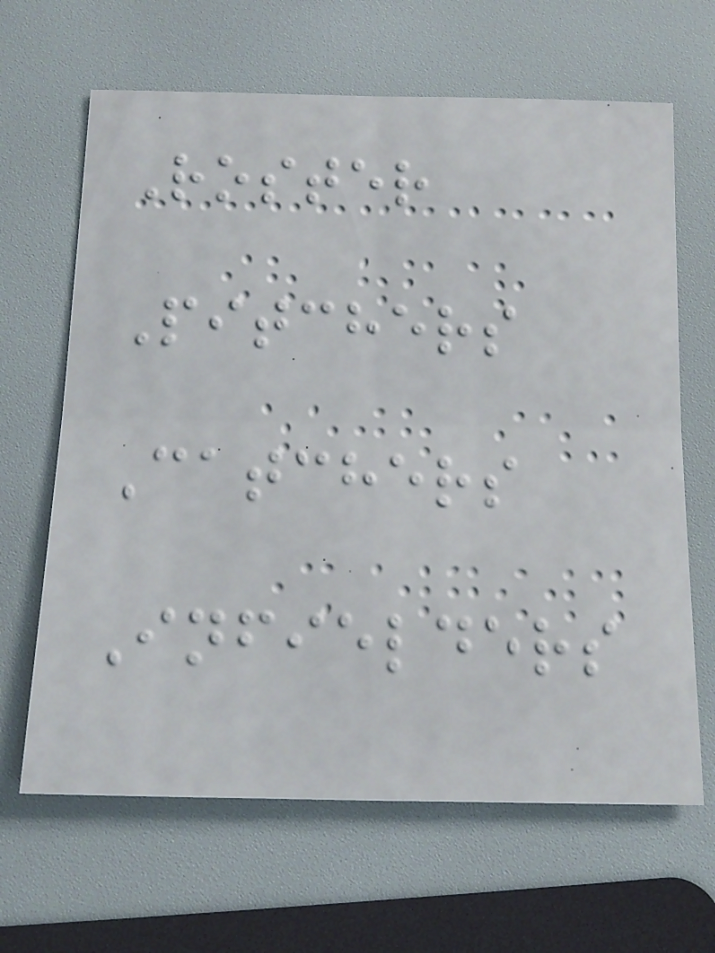Roster
Pitchers
Catchers
Infielders
